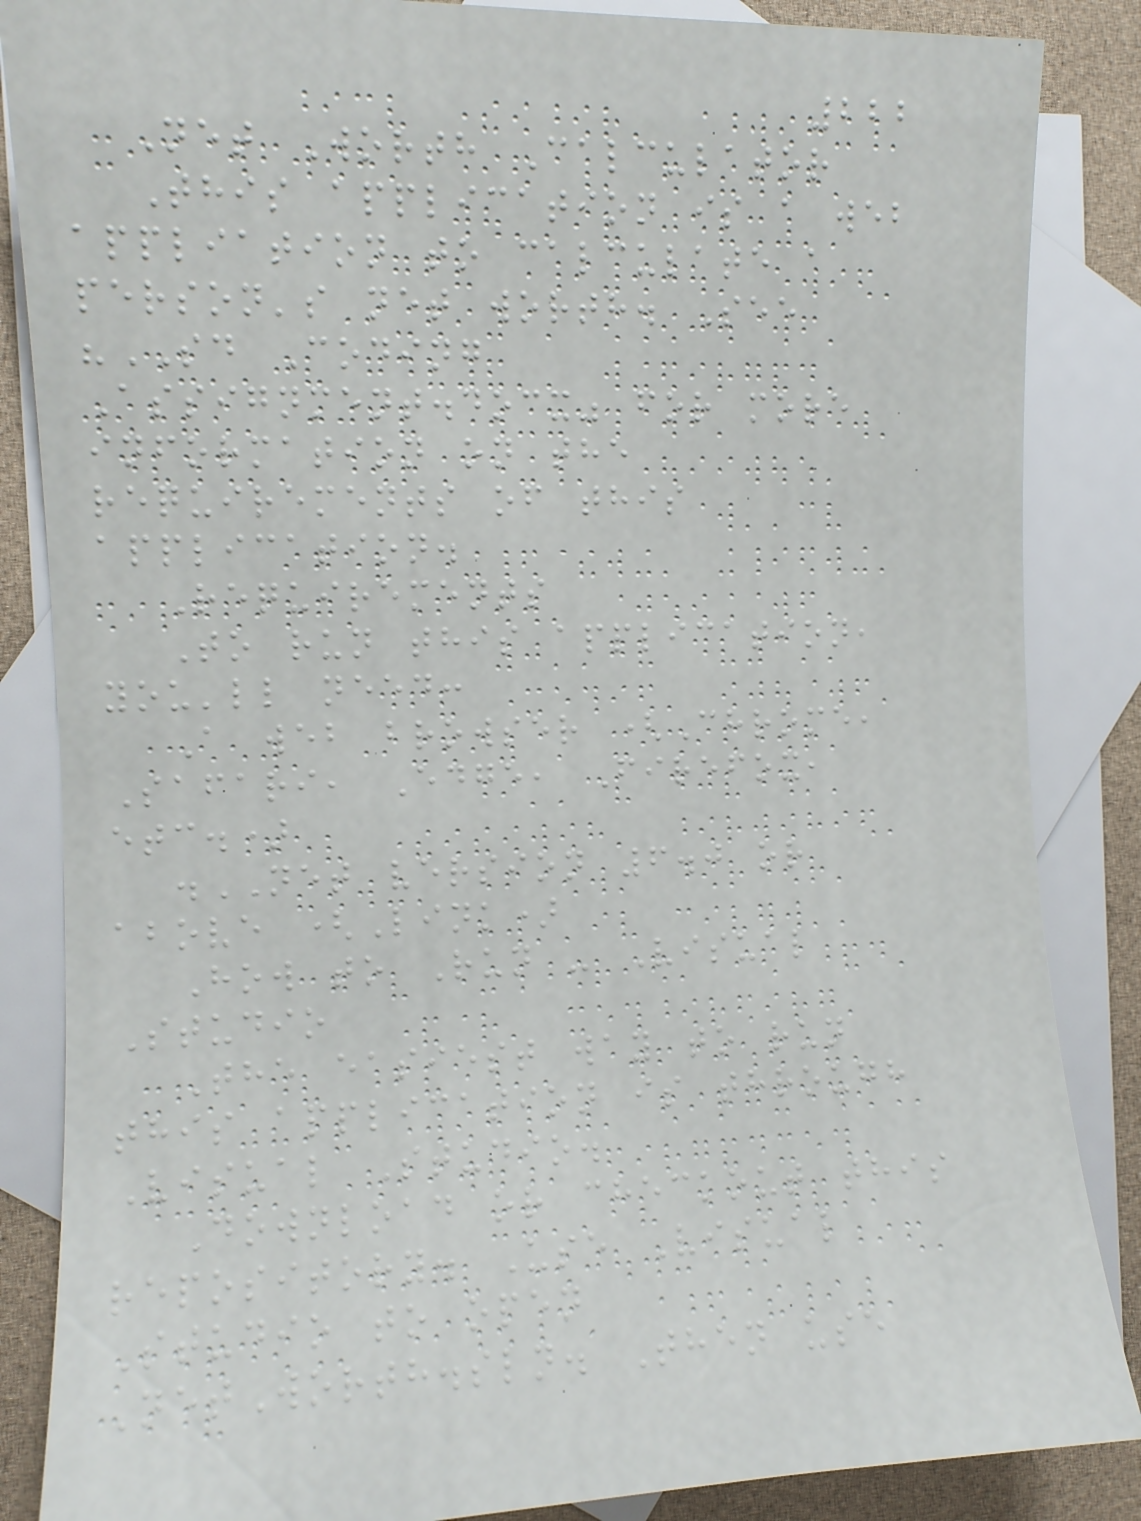222
Net Worth Calculator
This application is a web
appliation to calculate a
person's net worth. See
"SD Coding
Assignment.docx" for more
information on the
requirements of this
application.
Requirements
To run this application,
you'll need:
A web browser (Chrome,
Safari, Edge, Firefox,
etc.)
.NET version 6.0 or
above (Link)
How to Run - Visual
Studio
The easiest way to run
this application is through
Visual Studio.
Download or checkout this
repository. Use Visual
Studio to open
NetWorth.sln. Then use
